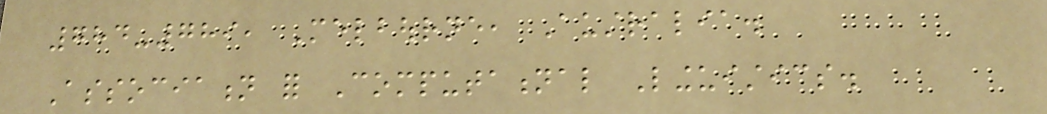784-789, Melbourne, Australia.
Association for Computational Linguistics.
